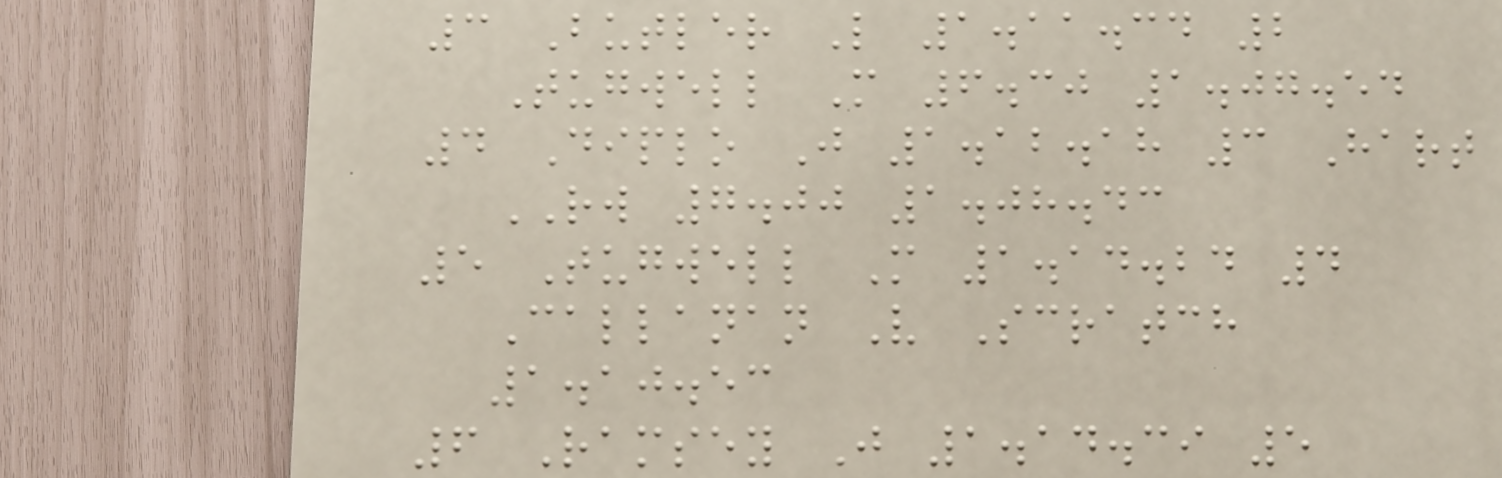3 Butler L 1.11.34 2
Tugwell M 6.30 1.07.54
4 Diplo J 1.12.18 3 Hart
RW 7.00 1.08.43
5 Tugwell M 1.14.24 4
Callanan V Scratch
1.10.53
6 Ramsey J 1.14.39 5
